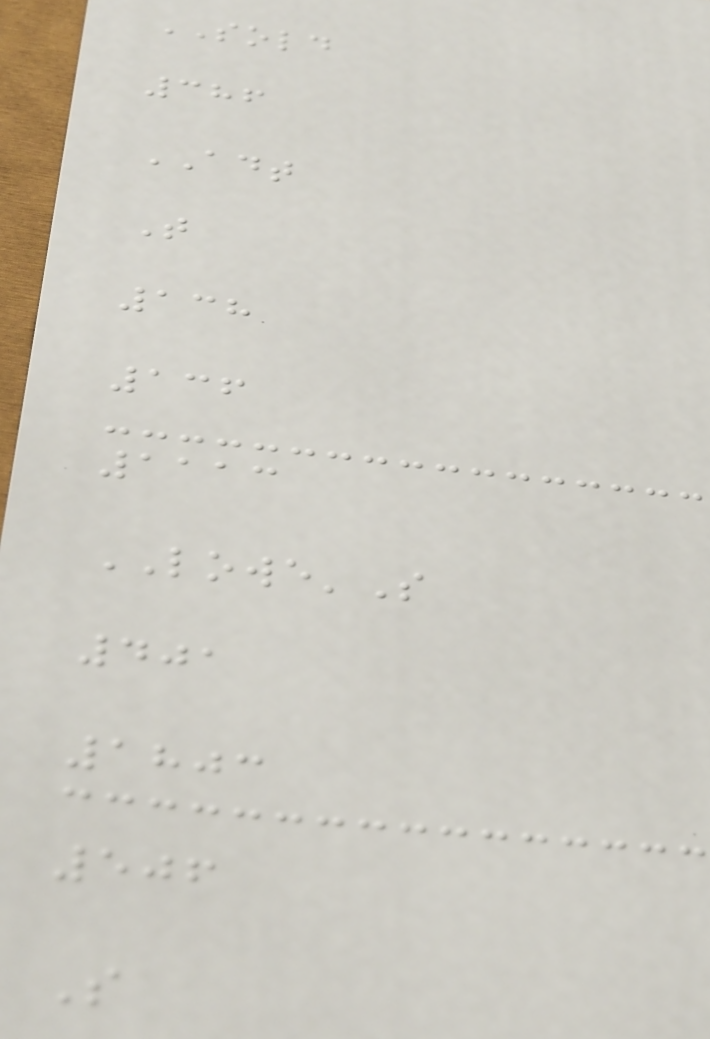SOLD
386
ADT
T
138
136
1113
LOWE'S
401
1803
506
S
